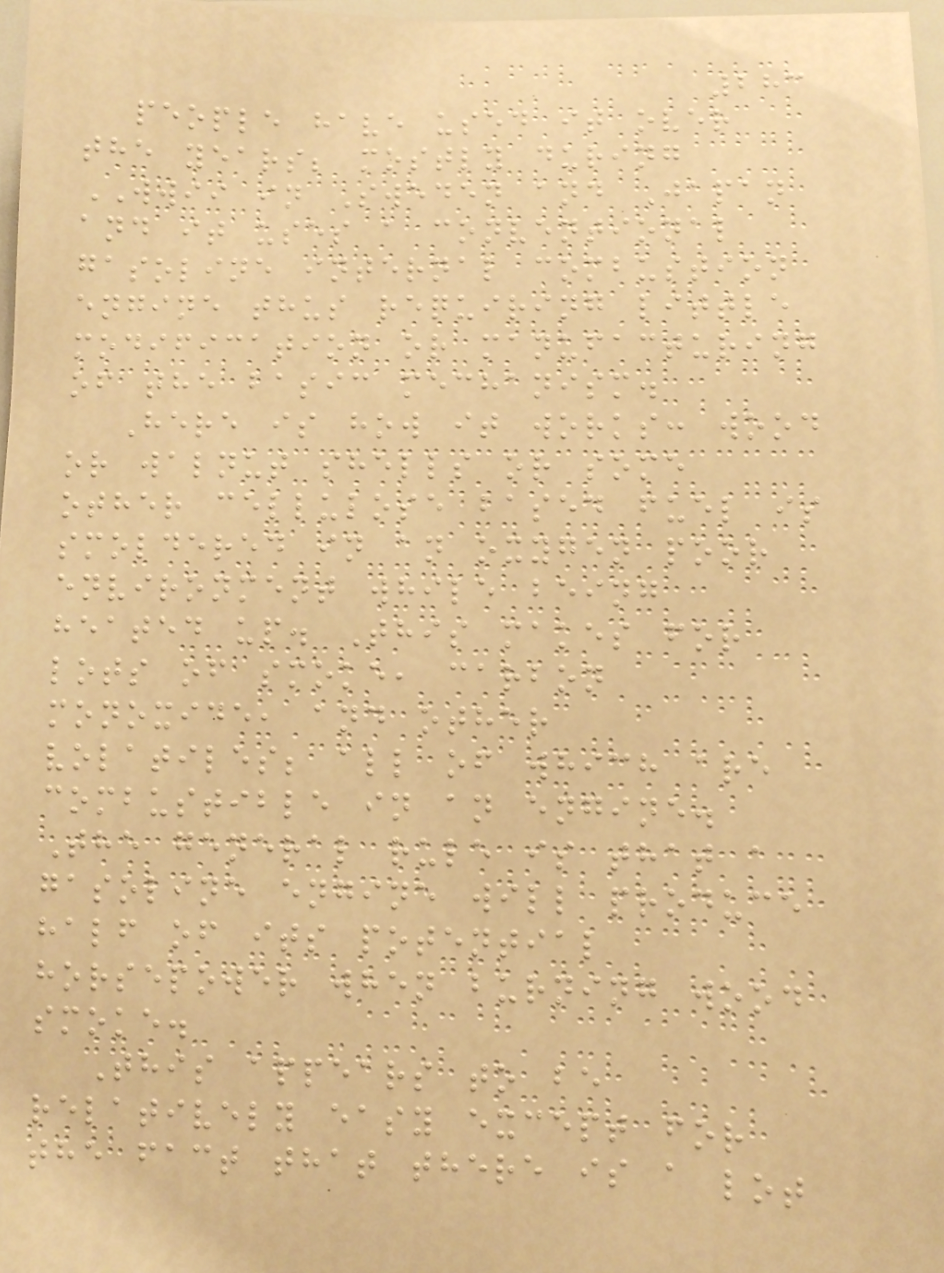283
people have used it over
the years; mostly during
WWII in Sweden and Japan
and it uses a conventional
gasoline internal combustion
engine thus requiring little
modification or manufacturing
of the basic mechanism.
Here is how it works: wood
or walnut shells or some
other cellulose based fuel is
smoldered in an oxygen poor
environment while being
heated up. This makes for
lots of smoke, carbon
monoxide, and other
volatiles; all of which are
combustible in an engine.
The general rule is that a
gasoline engine will produce
half of its potential
horsepower when burning wood
smoke.
This appears to be
relatively easy except for
the fact that there is a lot
